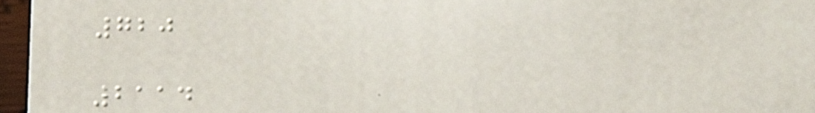720
2114
